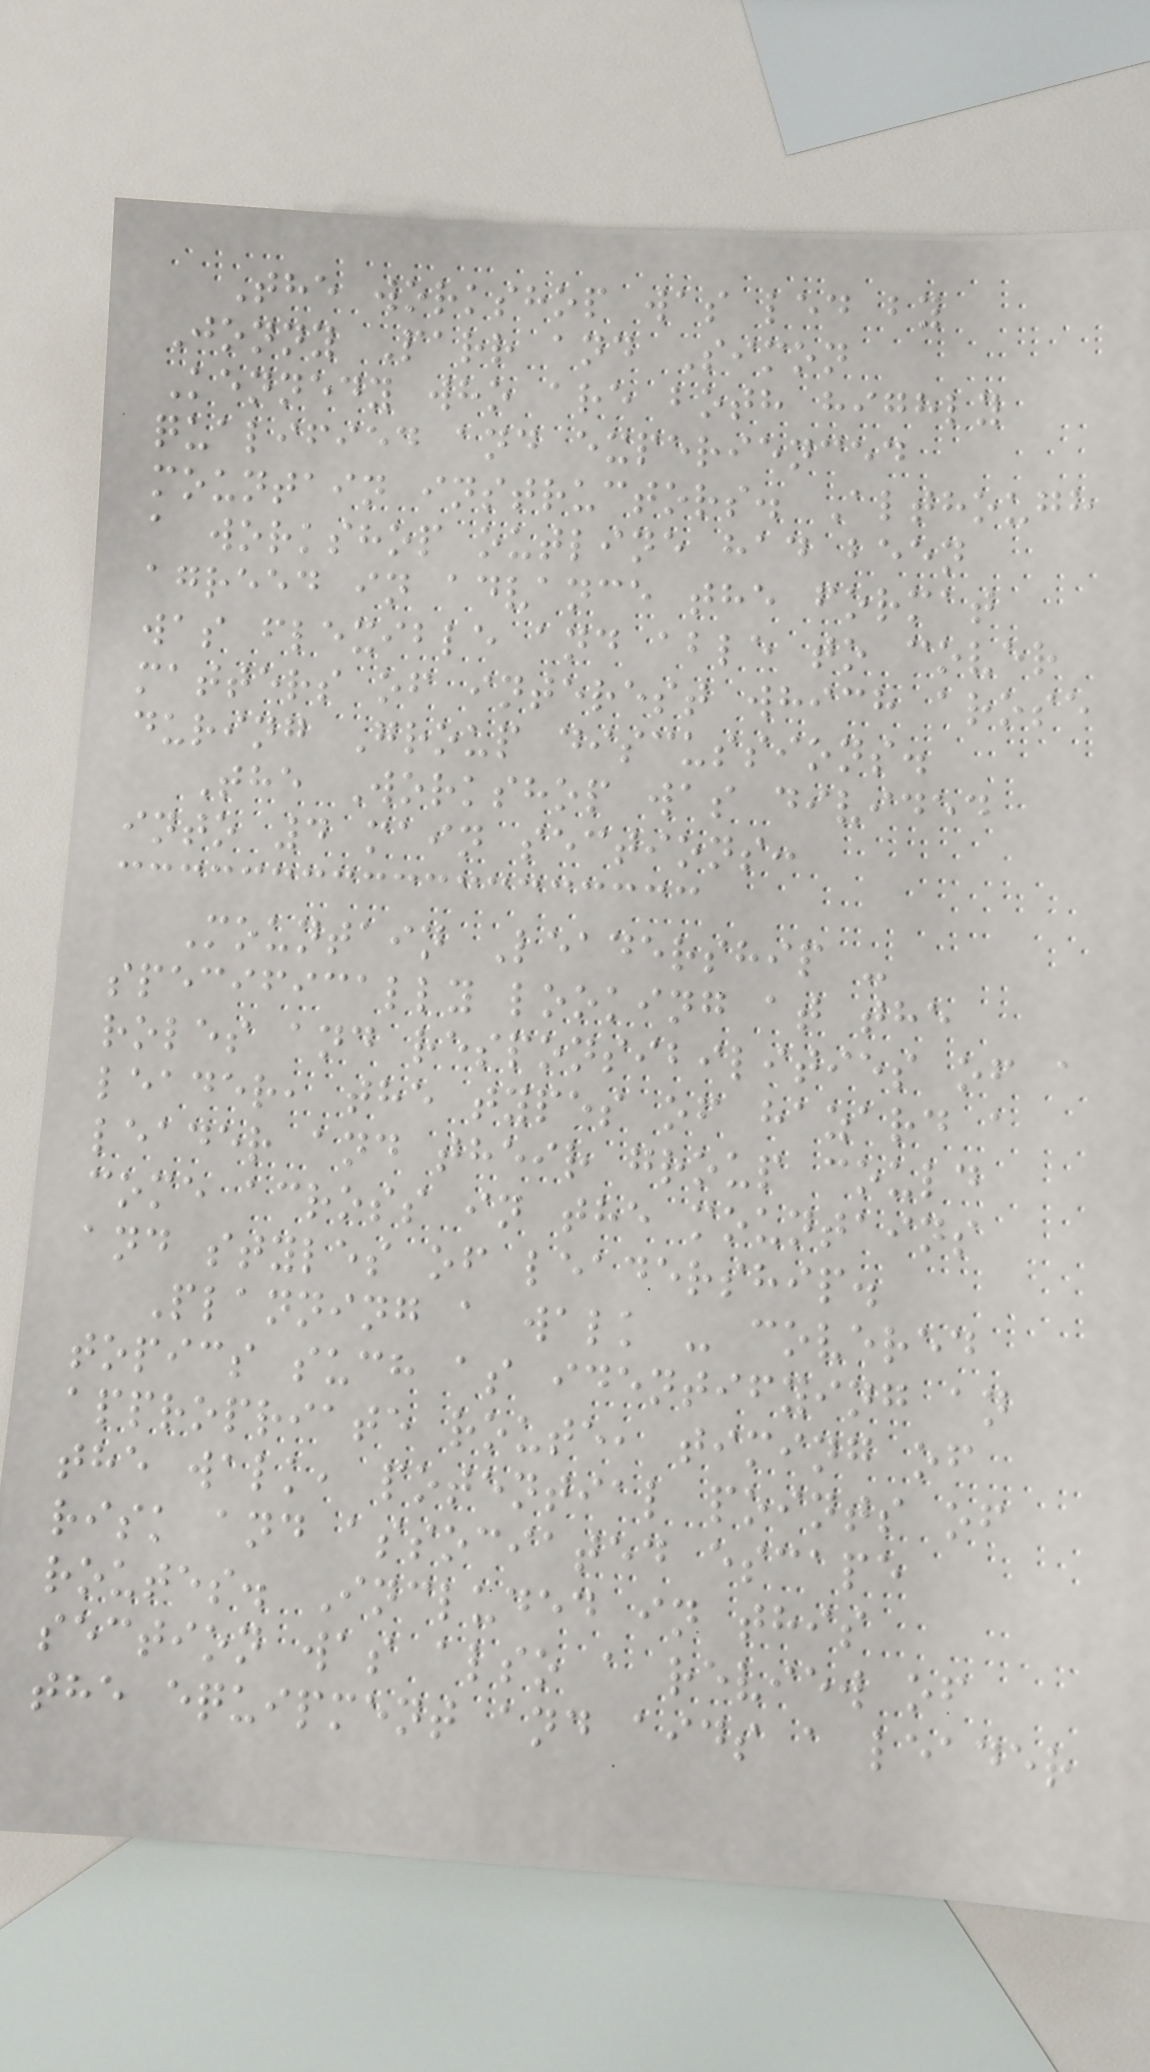The workshop was led by
Jonny Parr and Simon
Kennedy who are both highly
qualified and experienced
mountain instructors. Although
a workshop outline had been
agreed in advance the format
was flexible and able to cover
matters of interest which arose
during Group discussions.
The Workshop was divided
into 4 main sections:
Mountain Leadership -
specifically looking at the
roles and responsibilities of a
leader, the types of hazard a
leader and their group could
come across in the mountains
and styles of leadership.
Planning a walk - covered
topics such as identifying an
appropriate route, timing of
the walk, potential points of
risk and associated escape
routes. Included in this
section was also a review of
the equipment and aids a leader
